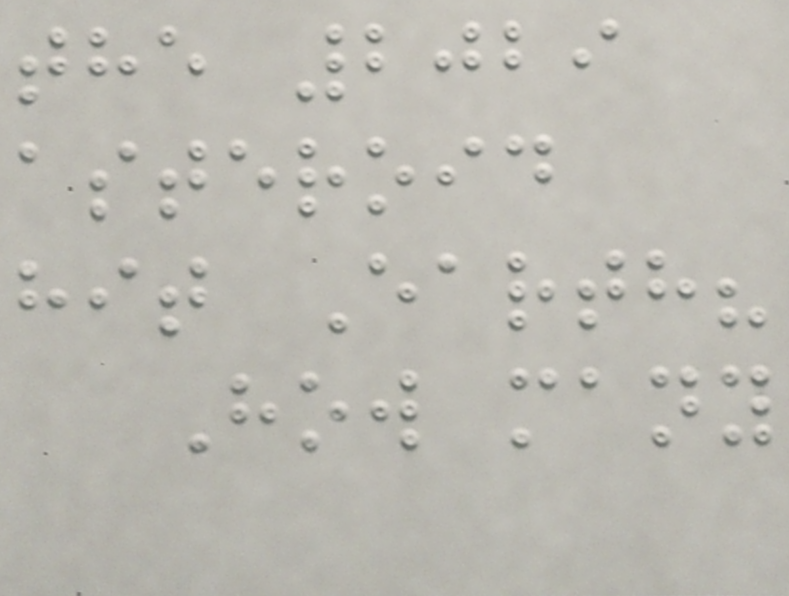the 2029
asteroid
hit Earth?
How many
